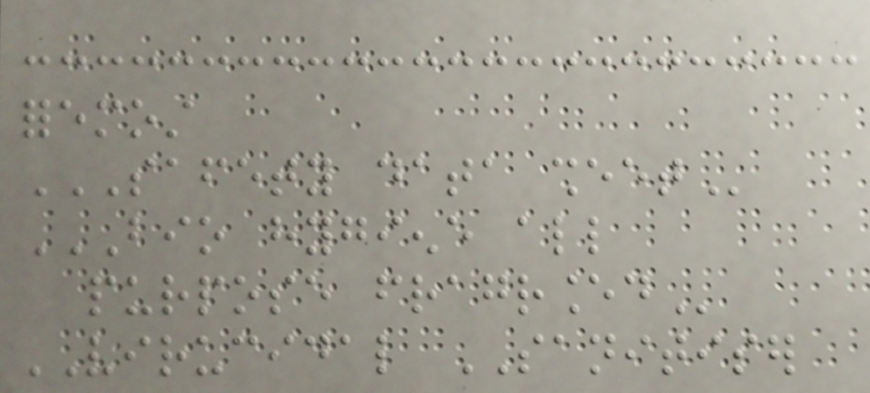foremost
SAFETY DATA SHEET
BIO HYGIENE ALL
PURPOSE FRAGRANCED
VIRUCIDAL SANITISER
